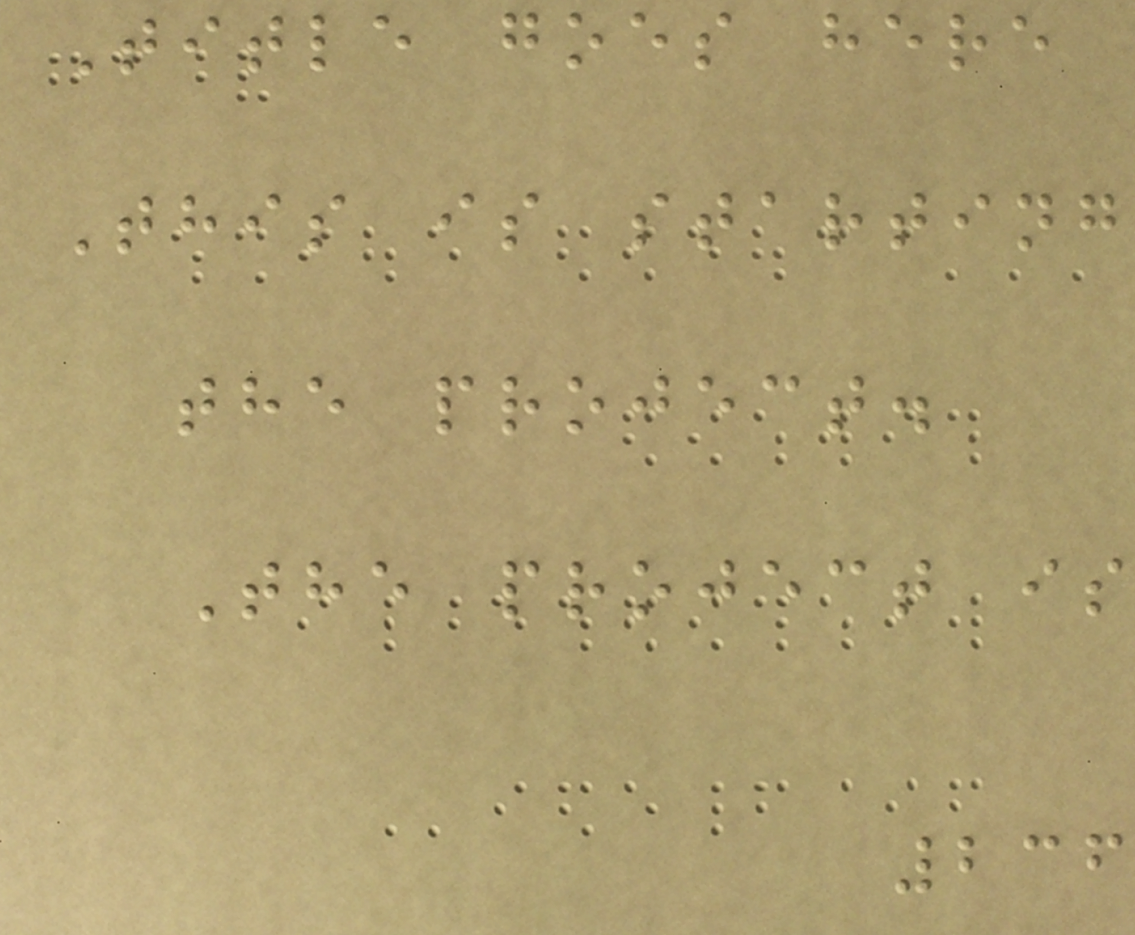Title goes here
This is starting
the project.
The project is
236
